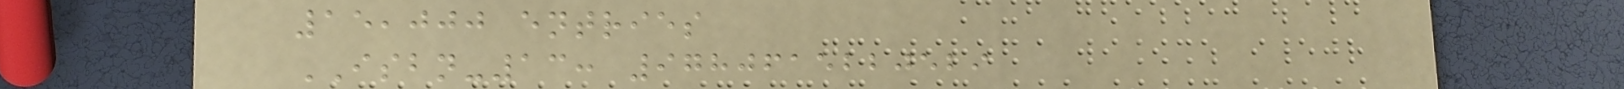15,000 entries
ISBN-13: 9780615220529
